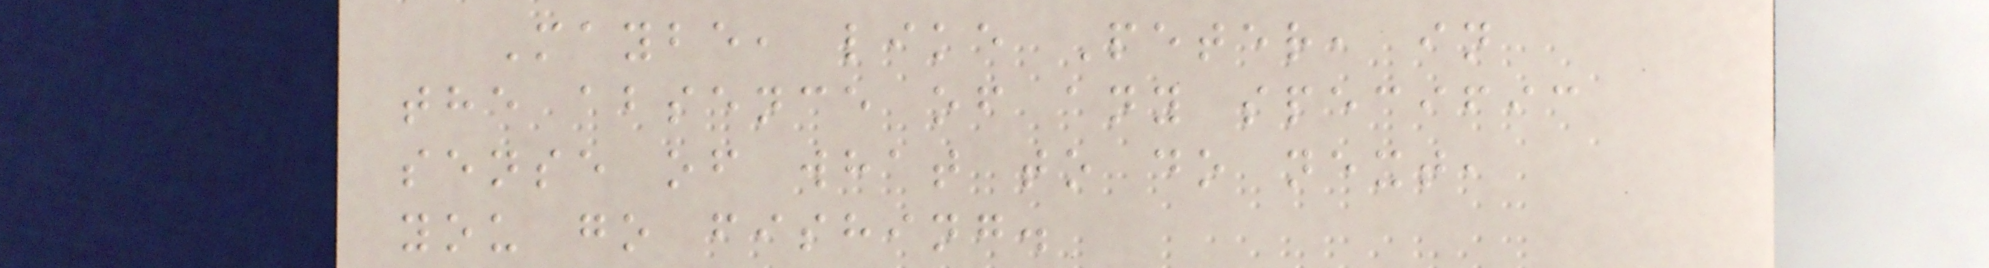Maybe, like Peter, in
the absence of any specific
sense of what to do next,
you go fishing.
